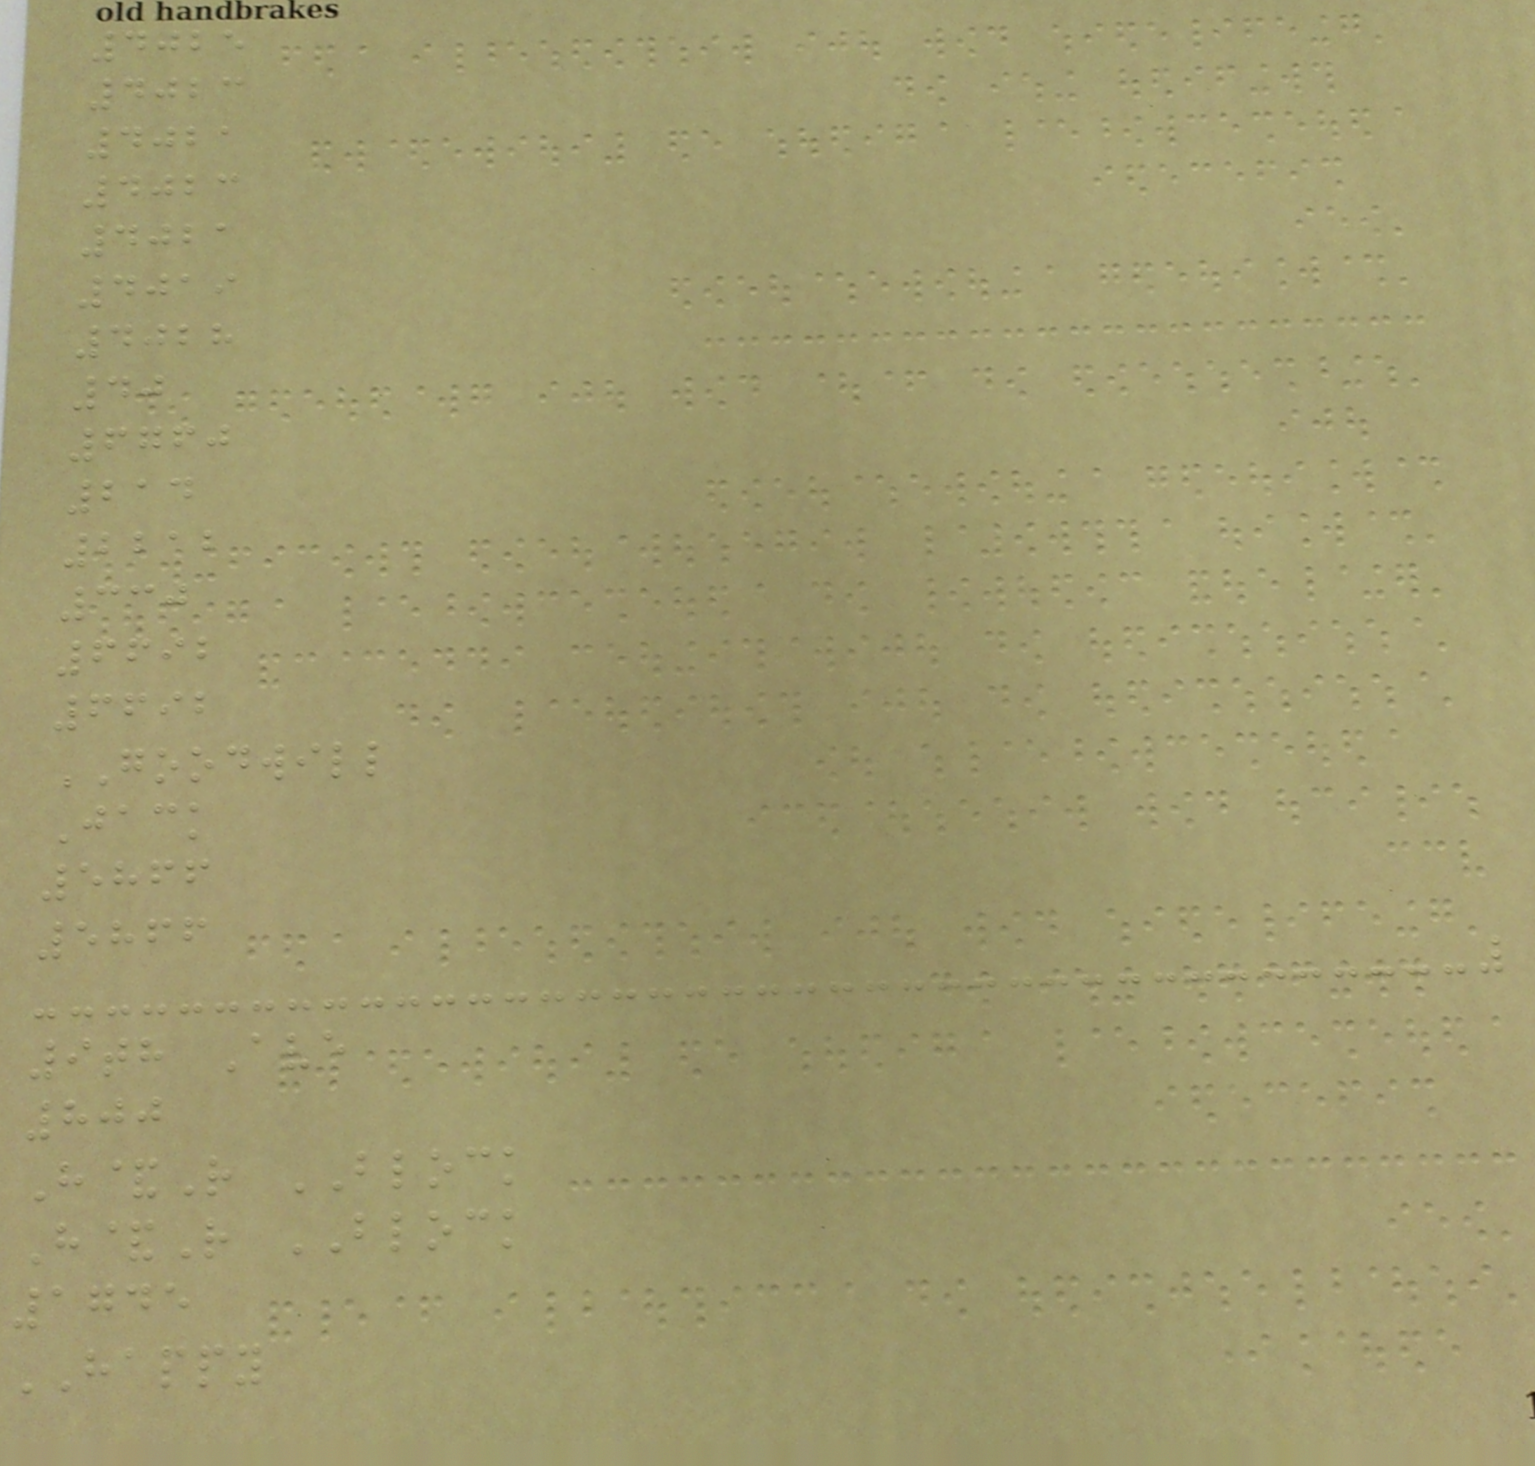4025
4023
4021
4023
4021
4019
4028
40
6760
214
2212
330
6692
6692
GOODWILL
Jack
5866
5866
9th Ave
800
H&R BLOCK
H&R BLOCK
1745
HAPPY
